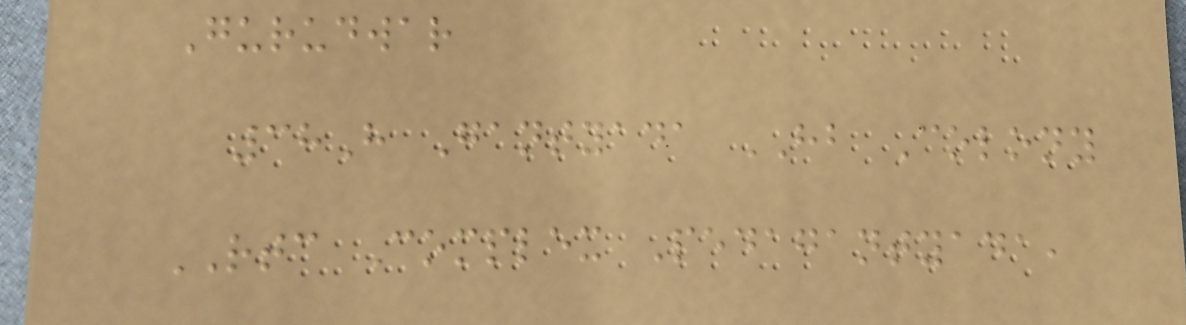Gurudwar
38H Gantyada HB Colony
RTC Complex Pedagantyada,
